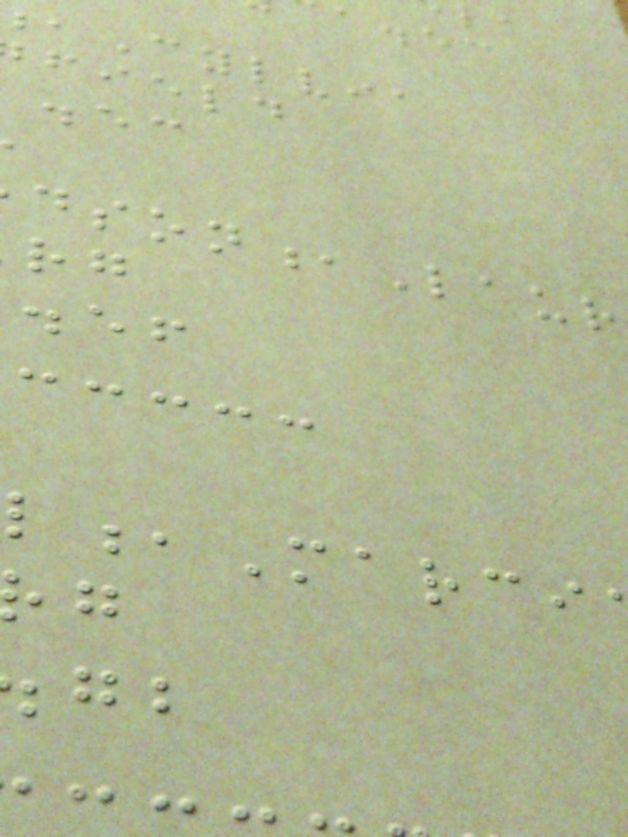,Cylvia
field
